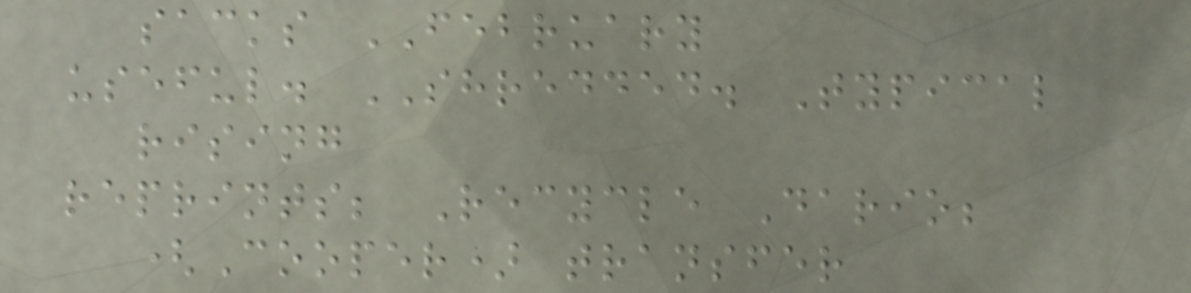sacks FEBRUARY
useful. SHREDDED. Typical
rising
reprints; Recycle Dario;
(Cooper) transfer
